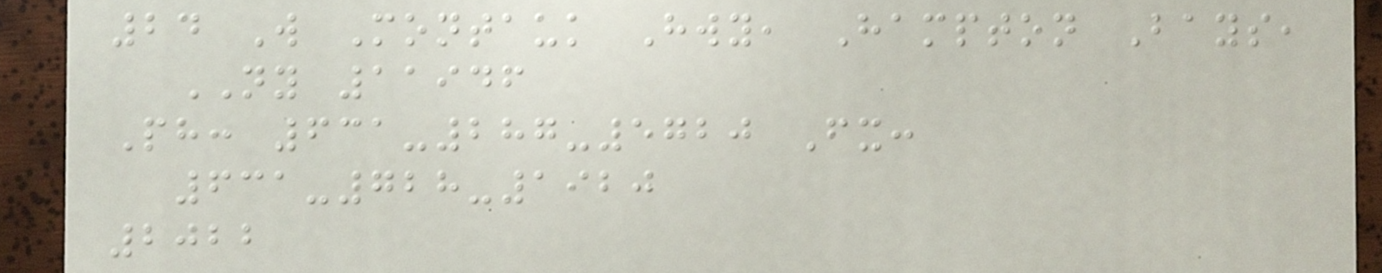24 W Montauk Hwy, Hampton Bays,
NY 11946
Ph: 631-287-5720 Fx:
631-728-1920
2022
